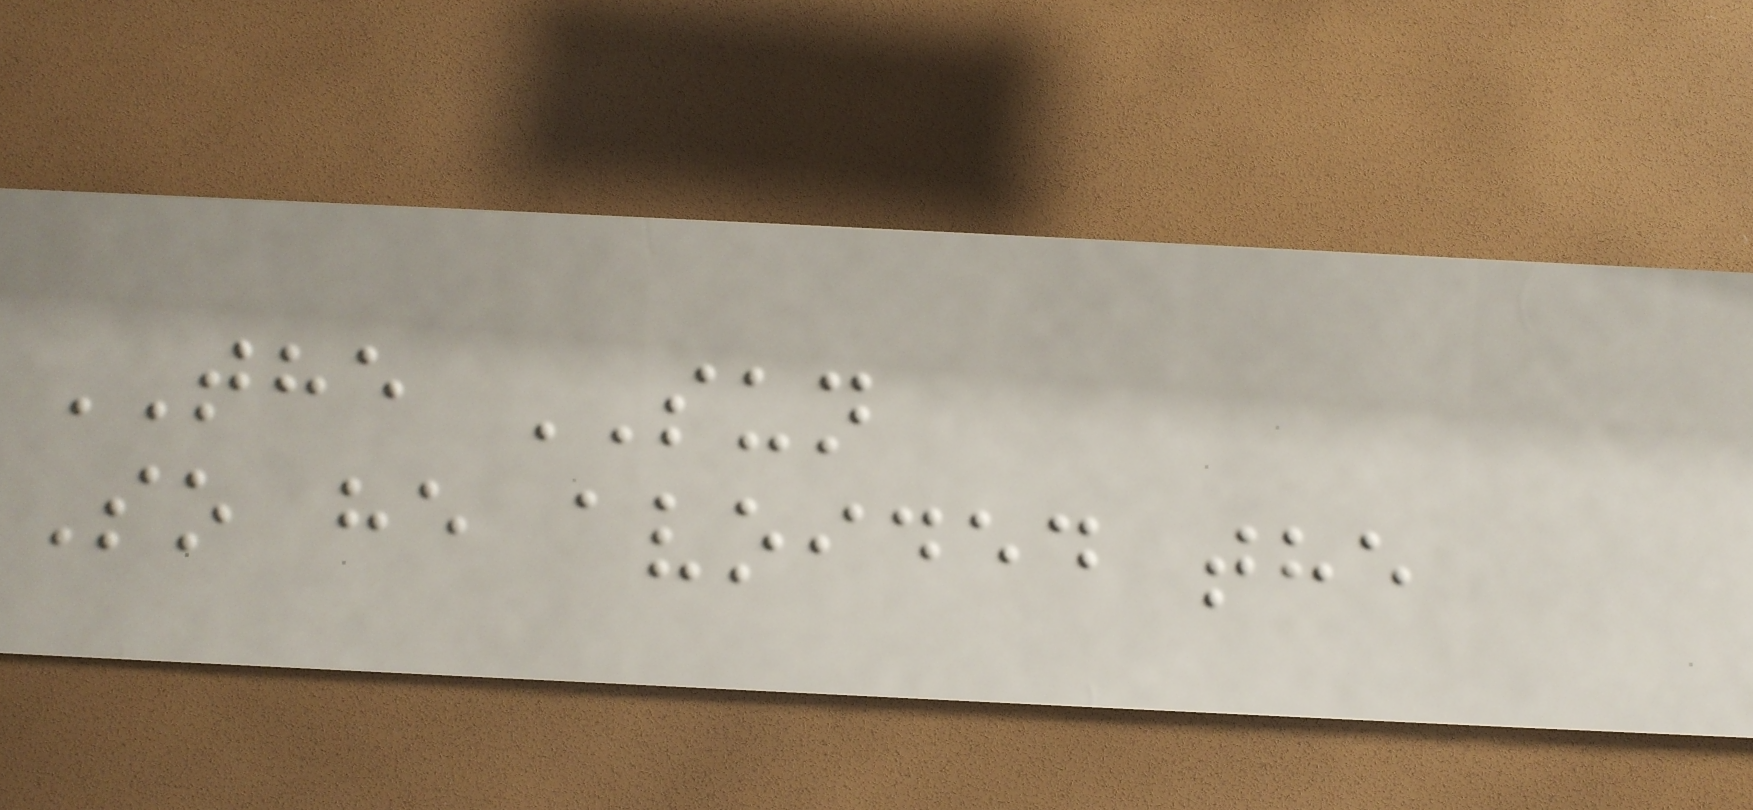THE SUN
So he avoided the
